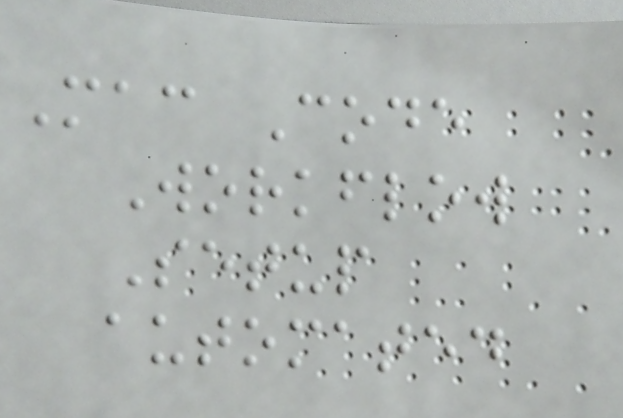Mac Code
Workflow
Setup
automated
